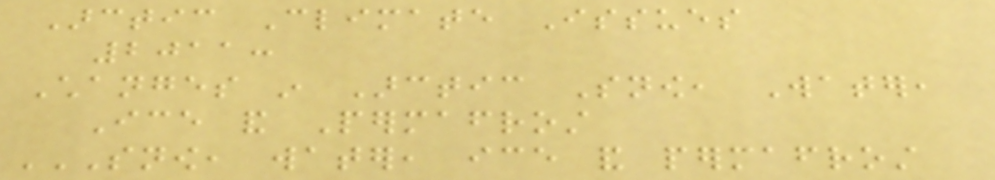Arctic Climate Issues
2011:
Changes in Arctic Snow, Water,
Ice and Permafrost
SNOW, WATER, ICE AND PERMAFROST
